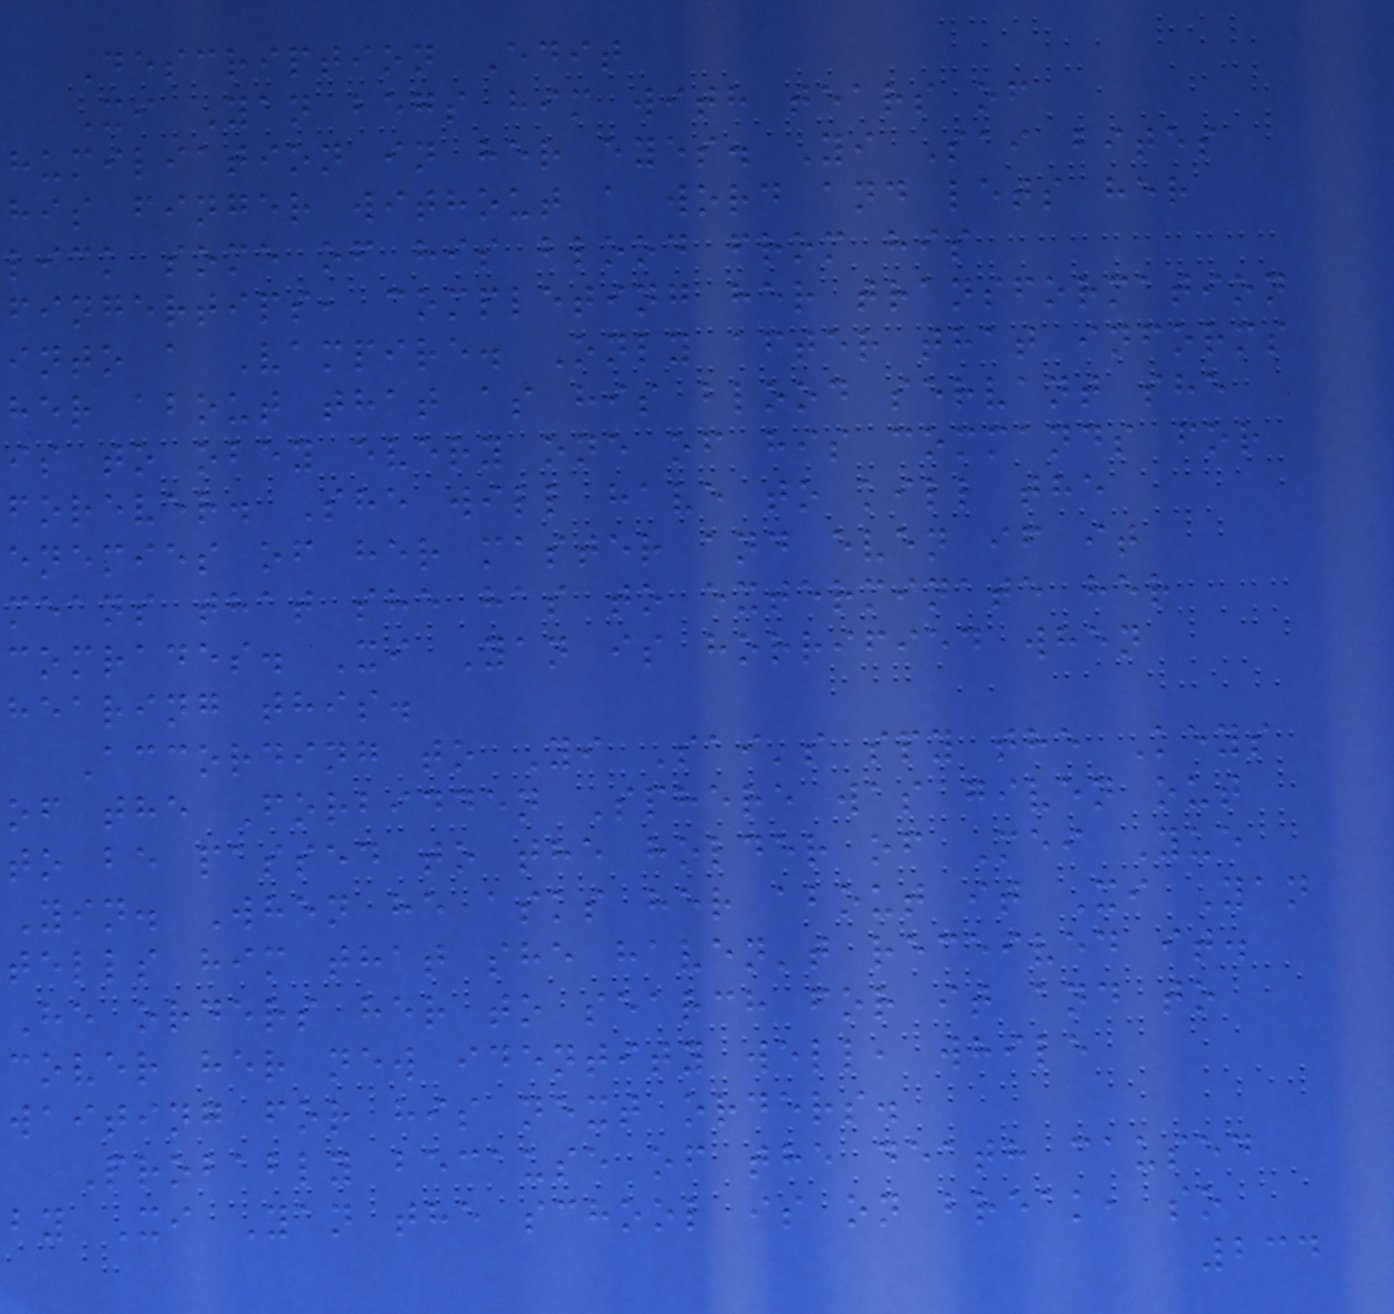Description Edit
Xi Yan begs him with tears of
humiliation in her eyes. Yi Sai bites
his finger without a word and lets her
lick some of his blood from his
fingertips, completing her transformation
into a Vampire. Only after that informs
her about that as his blood servant she
is to obey every one of his commands for
forever. She will have to kill the
enemies of her master and even if it
means that she has to exterminate her
comrades. Xi Yan is horrified when
hearing this.
According to Yi Sai's spy the Keys
of the Forbidden Sphere was given out
to be passed to the holder of Mei Yue
Yin. When he asks her about it Xi Yan
tells him that she haven't received it.
He orders her to search for it and to
cover her new identity well, while
waiting for his next orders.
Probably because of the death caused
by Xi Yan the school is on break, so
234
